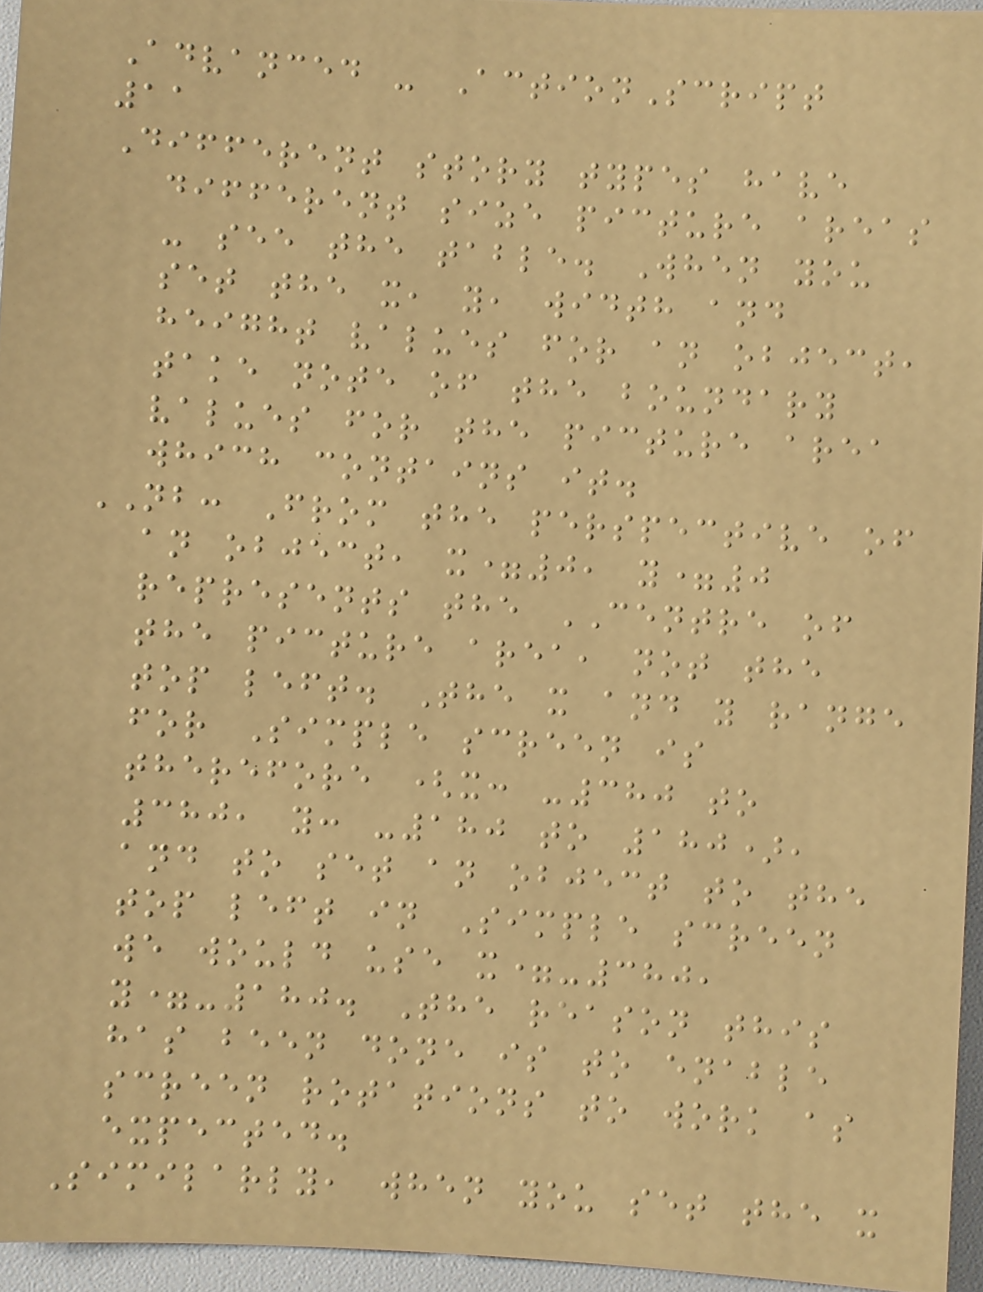Advanced - ActionScript
11
Different story types have
different size picture areas
- see the table. When you
set the x, y, width and
height values for an object,
take note of the boundary
values for the picture area
which contains it.
NB: From the perspective of
an object, x=0, y=0
represents the CENTRE of
the picture area, not the
top left. The x and y range
for Simple screen is
therefore (x: -380 to
380, y: -180 to 180),
and to set an object to the
top left in Simple screen
we would use x=-380,
y=-180. The reason this
has been done is to enable
screen rotations to work as
expected.
Similarly, when you set the x
